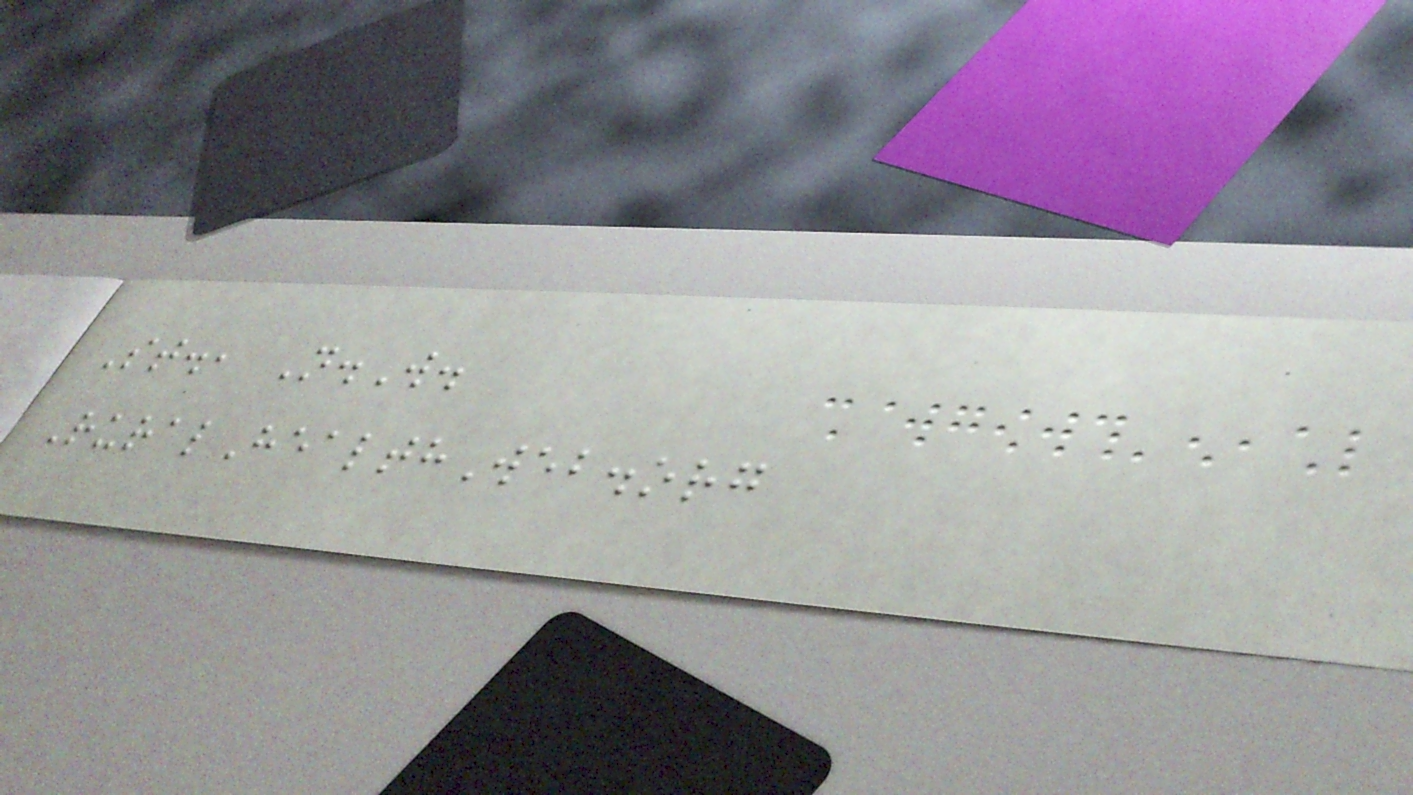St., N.W.
RuralHealthWeb.org
